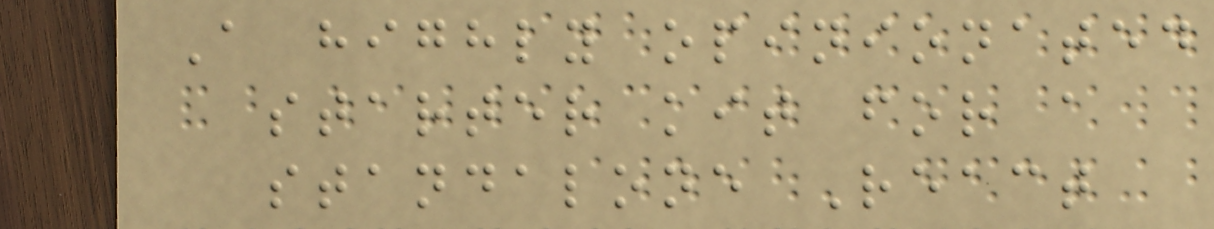A highly opinionated
starter kit for a
standalone React
